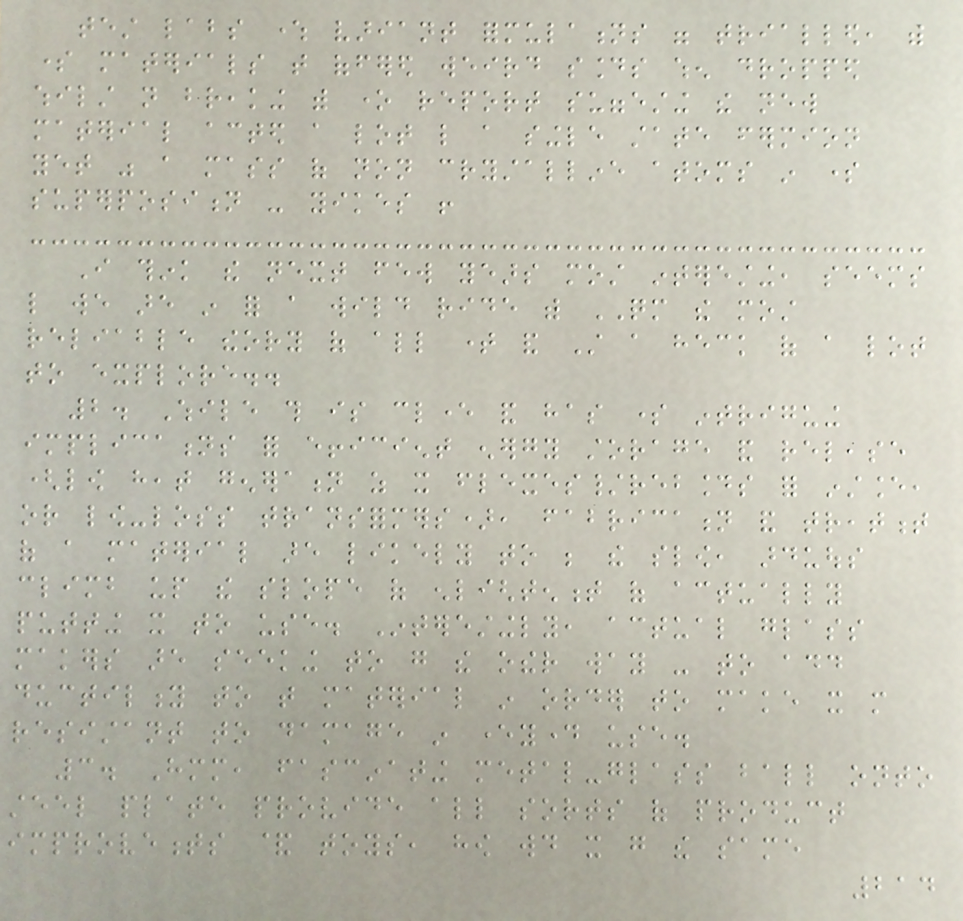test labs where variant formulations were trialled, with
some materials that offered weird sounds when dropped
whilst not breaking with one report suggesting the new
material acted a lot like a single state fermion
yet was a mass of non crystalline atoms in some
superposition - yikes !
I think the next few years most interesting, seems
like we are in for a wild ride with QM the most
reliable theory of all time and Still a heck of a lot
to explore..
2. While this is clever and has some intriguing
implications for efficient energy storage and release
(low heat generation as it flexes/rebounds for instance,
or low-loss transformers), fabrication and treatment
of a material are likely to be the slow, arduous
climb up the slope of enlightenment of actually
putting it to use. Interestingly, actual glass
makers are seeking to go the other way - to add
ductility to that material in order to make it more
resistant to damage in everyday use.
3. Hmm, fascinating metal-glass ball onto
steel plate provide all sorts of product
improvements & toys, how would it go the same
214
